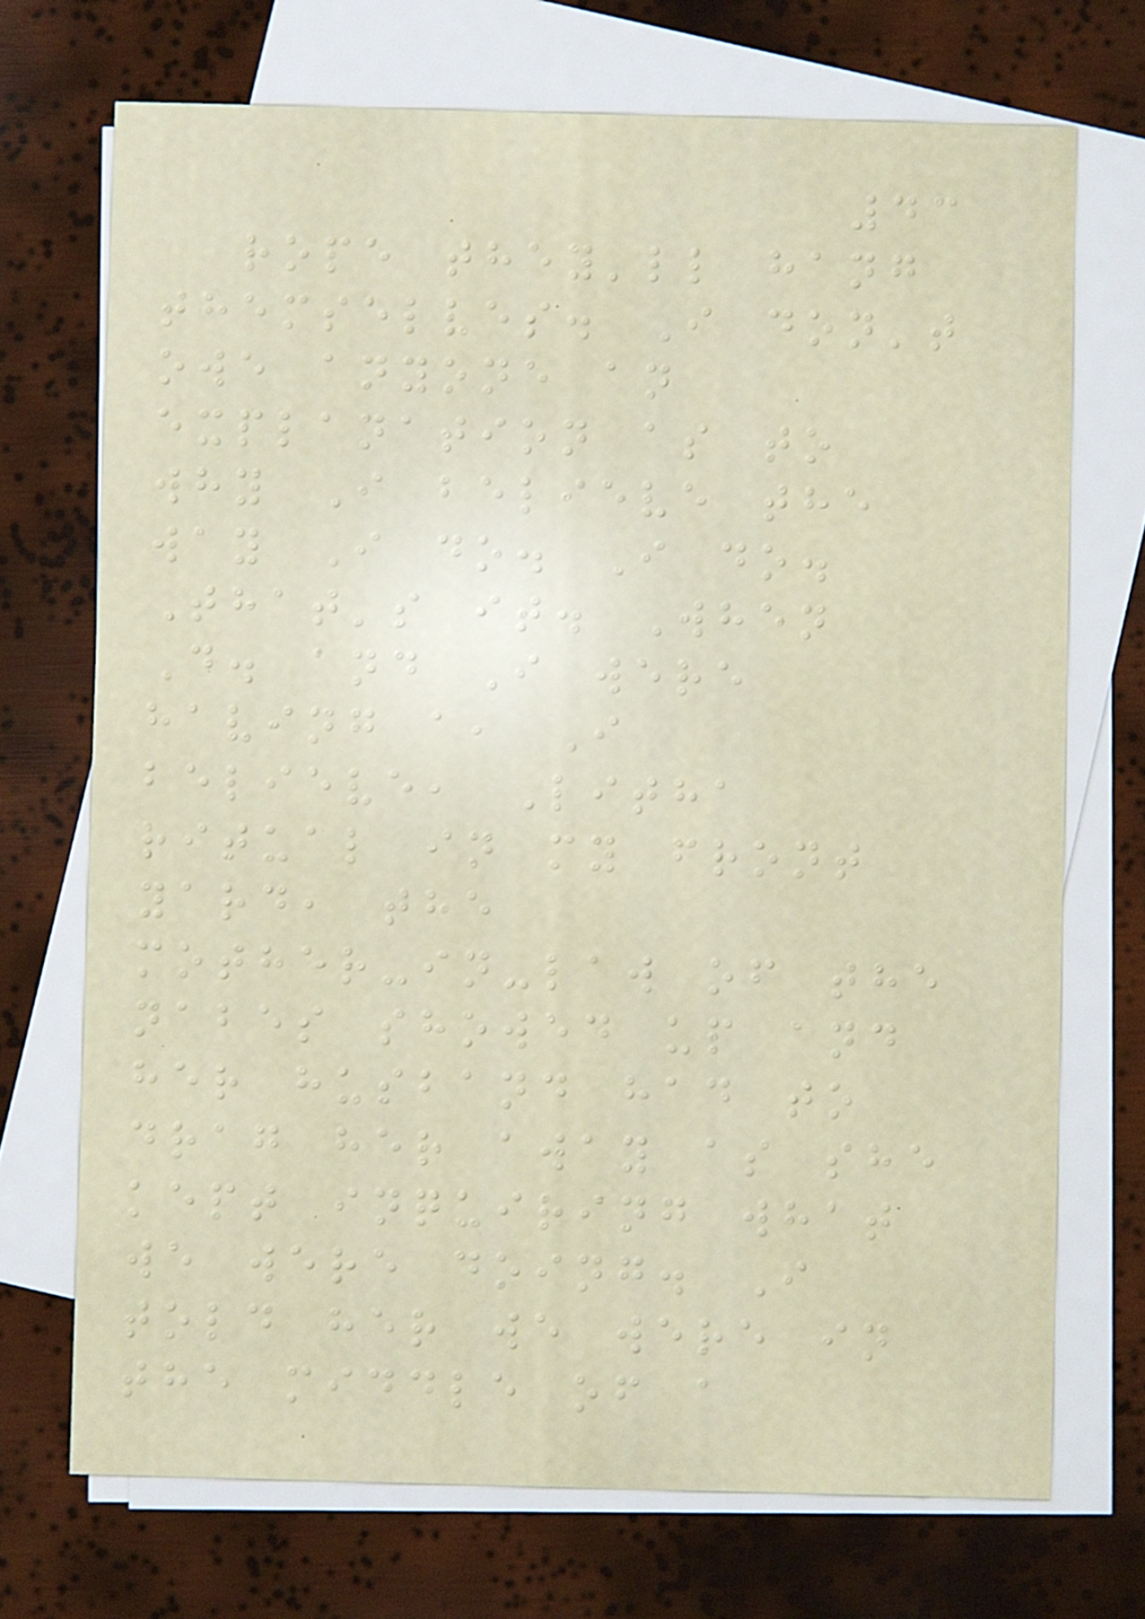43
rope they'll hang
themselves. I don't
owe anyone an
explanation as to
why I believe the
way I do. I do.
That's it. When
D. and I were
having a, I
believe, Litha
ritual in my front
yard, the
mother-in-law of the
nabes showed up and
her husband had to
drag her away as she
kept inquiring what
we were doing. I
told her we were in
the middle of a
